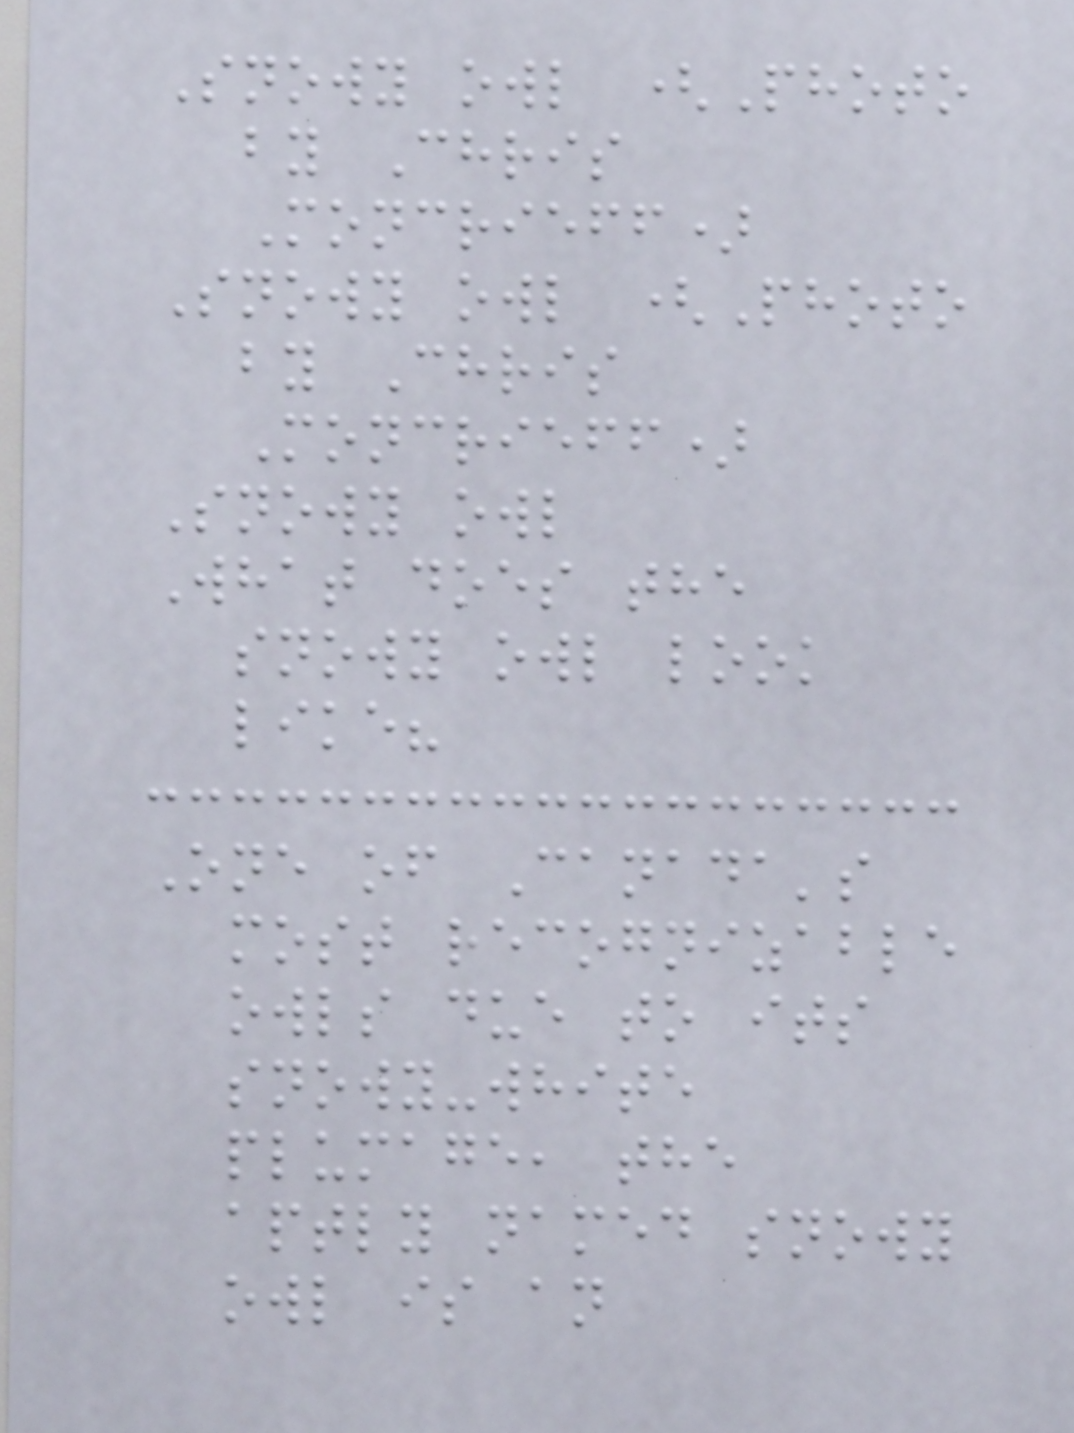Snowy owl (Photo
by Chris
Moncrieff)
Snowy owl (Photo
by Chris
Moncrieff)
Snowy owl
What does the
snowy owl look
like?
One of Canada's
most recognizable
owls due to its
snowy-white
plumage, the
aptly named snowy
owl is an
